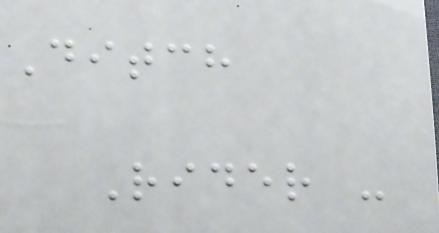Ditch
Rider -
